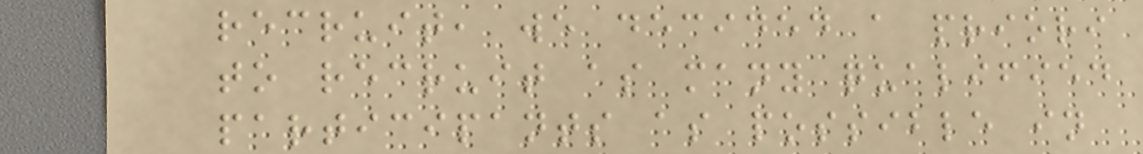recruit, we decided a priori
to recruit as many qualified
participants as possible in
